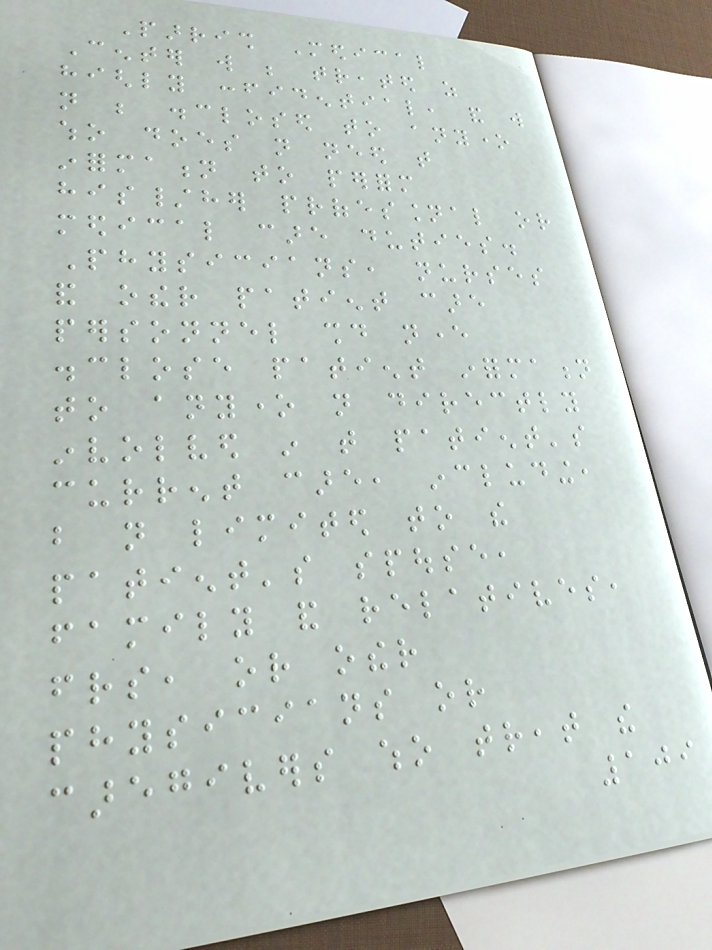Parrish Medical
Center will be treated as
highly confidential, and will
not be disclosed to anyone
who does not need that
information to perform
his/her professional or
medical care duties.
Physicians, nurses
and other patient care
personnel should never
disclose patient information
to anyone not directly
involved in that patient's
current care, including,
but not limited to the
patient's spouse,
family and relatives,
friends, or other
physicians or
caregivers who treat the
109
